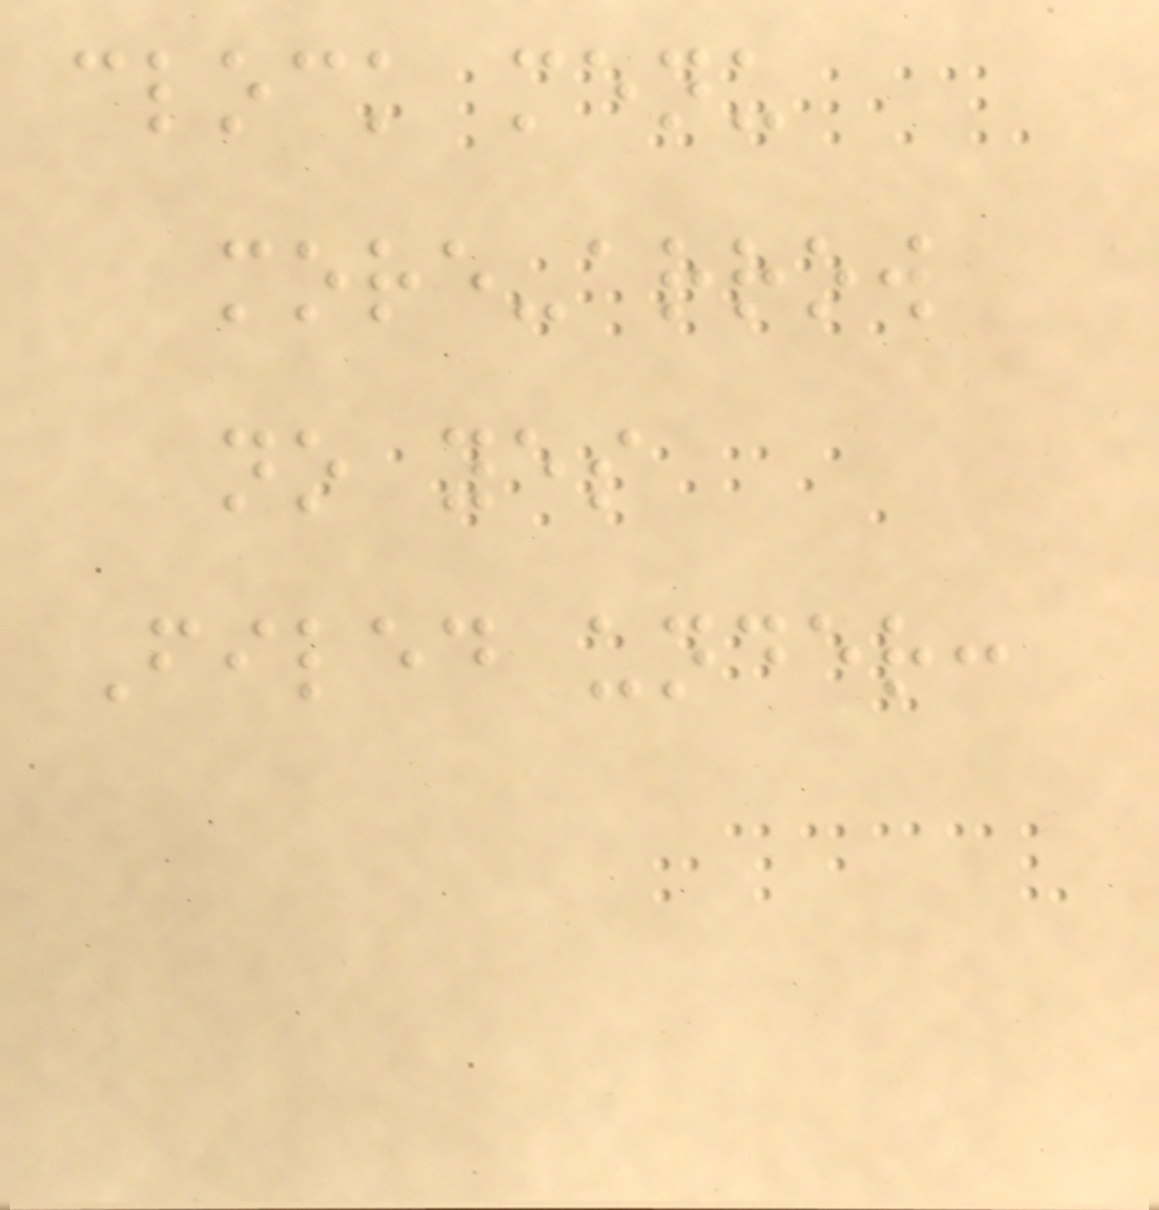clock menu
more-arrow
no yes
Filed under:
